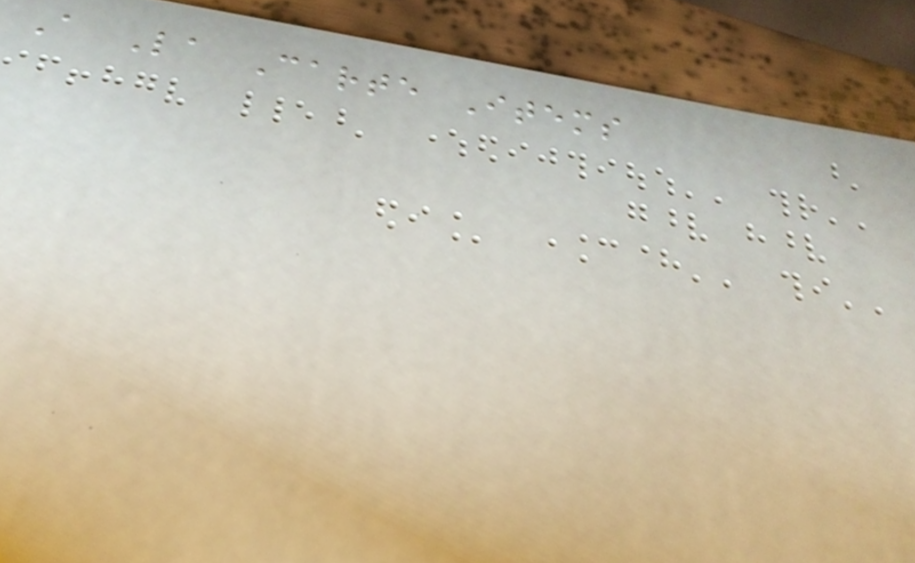A La Carte Items
